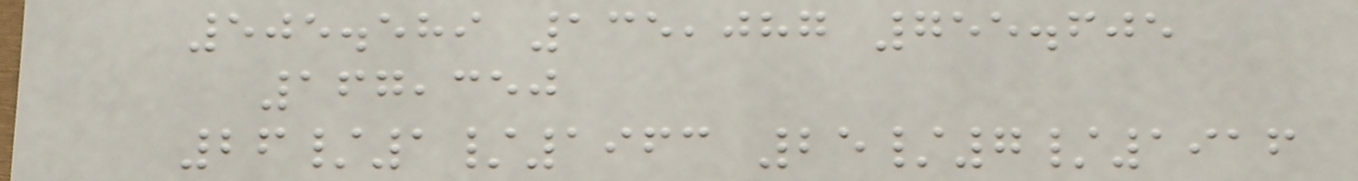505.589 135,087 755.605
167,350
26/1/1963 25/7/1916
